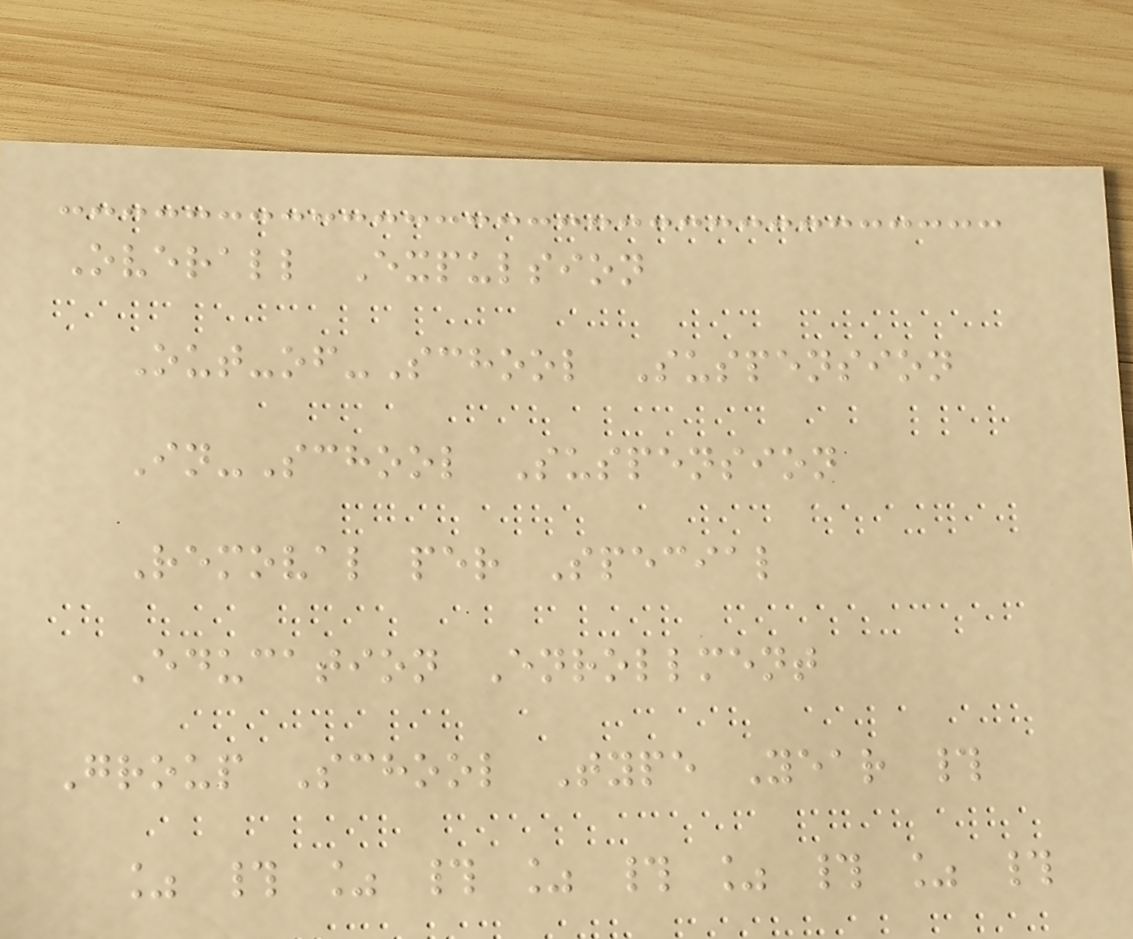Overall Expulsion
Out-of-School Suspension
In-School Suspension
Removal per Special
Education Enrollment
Group School Type Year #
% # % # % # % # % #
